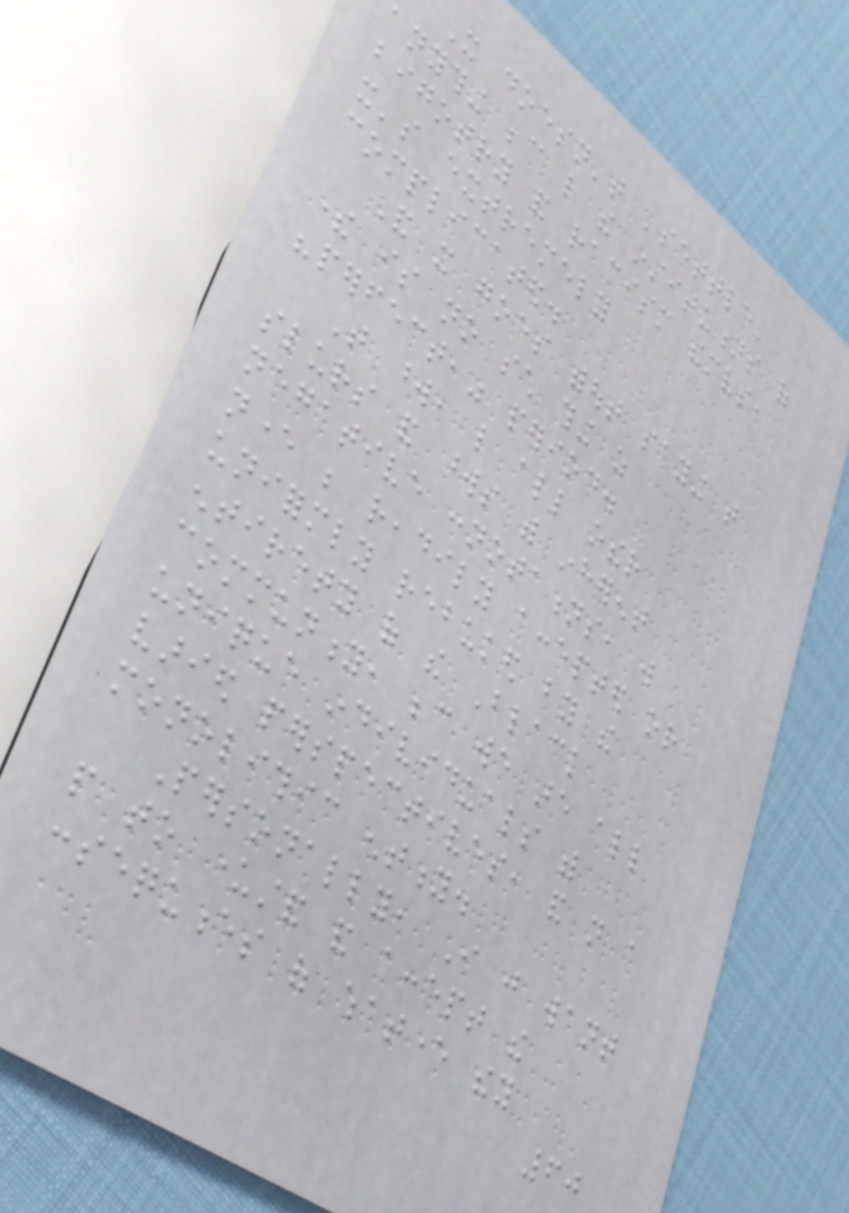It doesn't 'settle'
anything because like the institutions of
bigotry and racism themselves,
it's extremely
complicated.
And it goes without saying that
there is no such thing as
"perfect," period.
That word, like all other
slurs and words with inherent
negative connotations, will
never be readily accepted or
uniformly rebuked by the
entirety of the Black
community, because we are all
unique individuals with
varied perspectives, and not a
monolithic entity.
Personally, I just want
people to understand and accept the
consequences of whatever they
60
